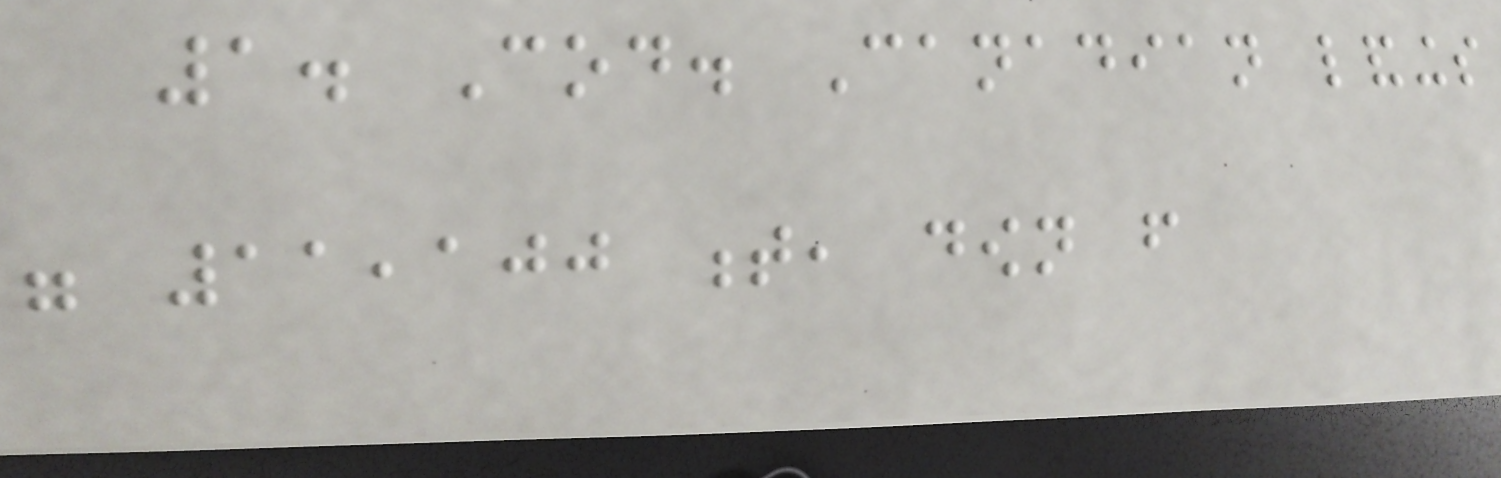1. Cod. Canadian landings
were 11,100 t, down from
